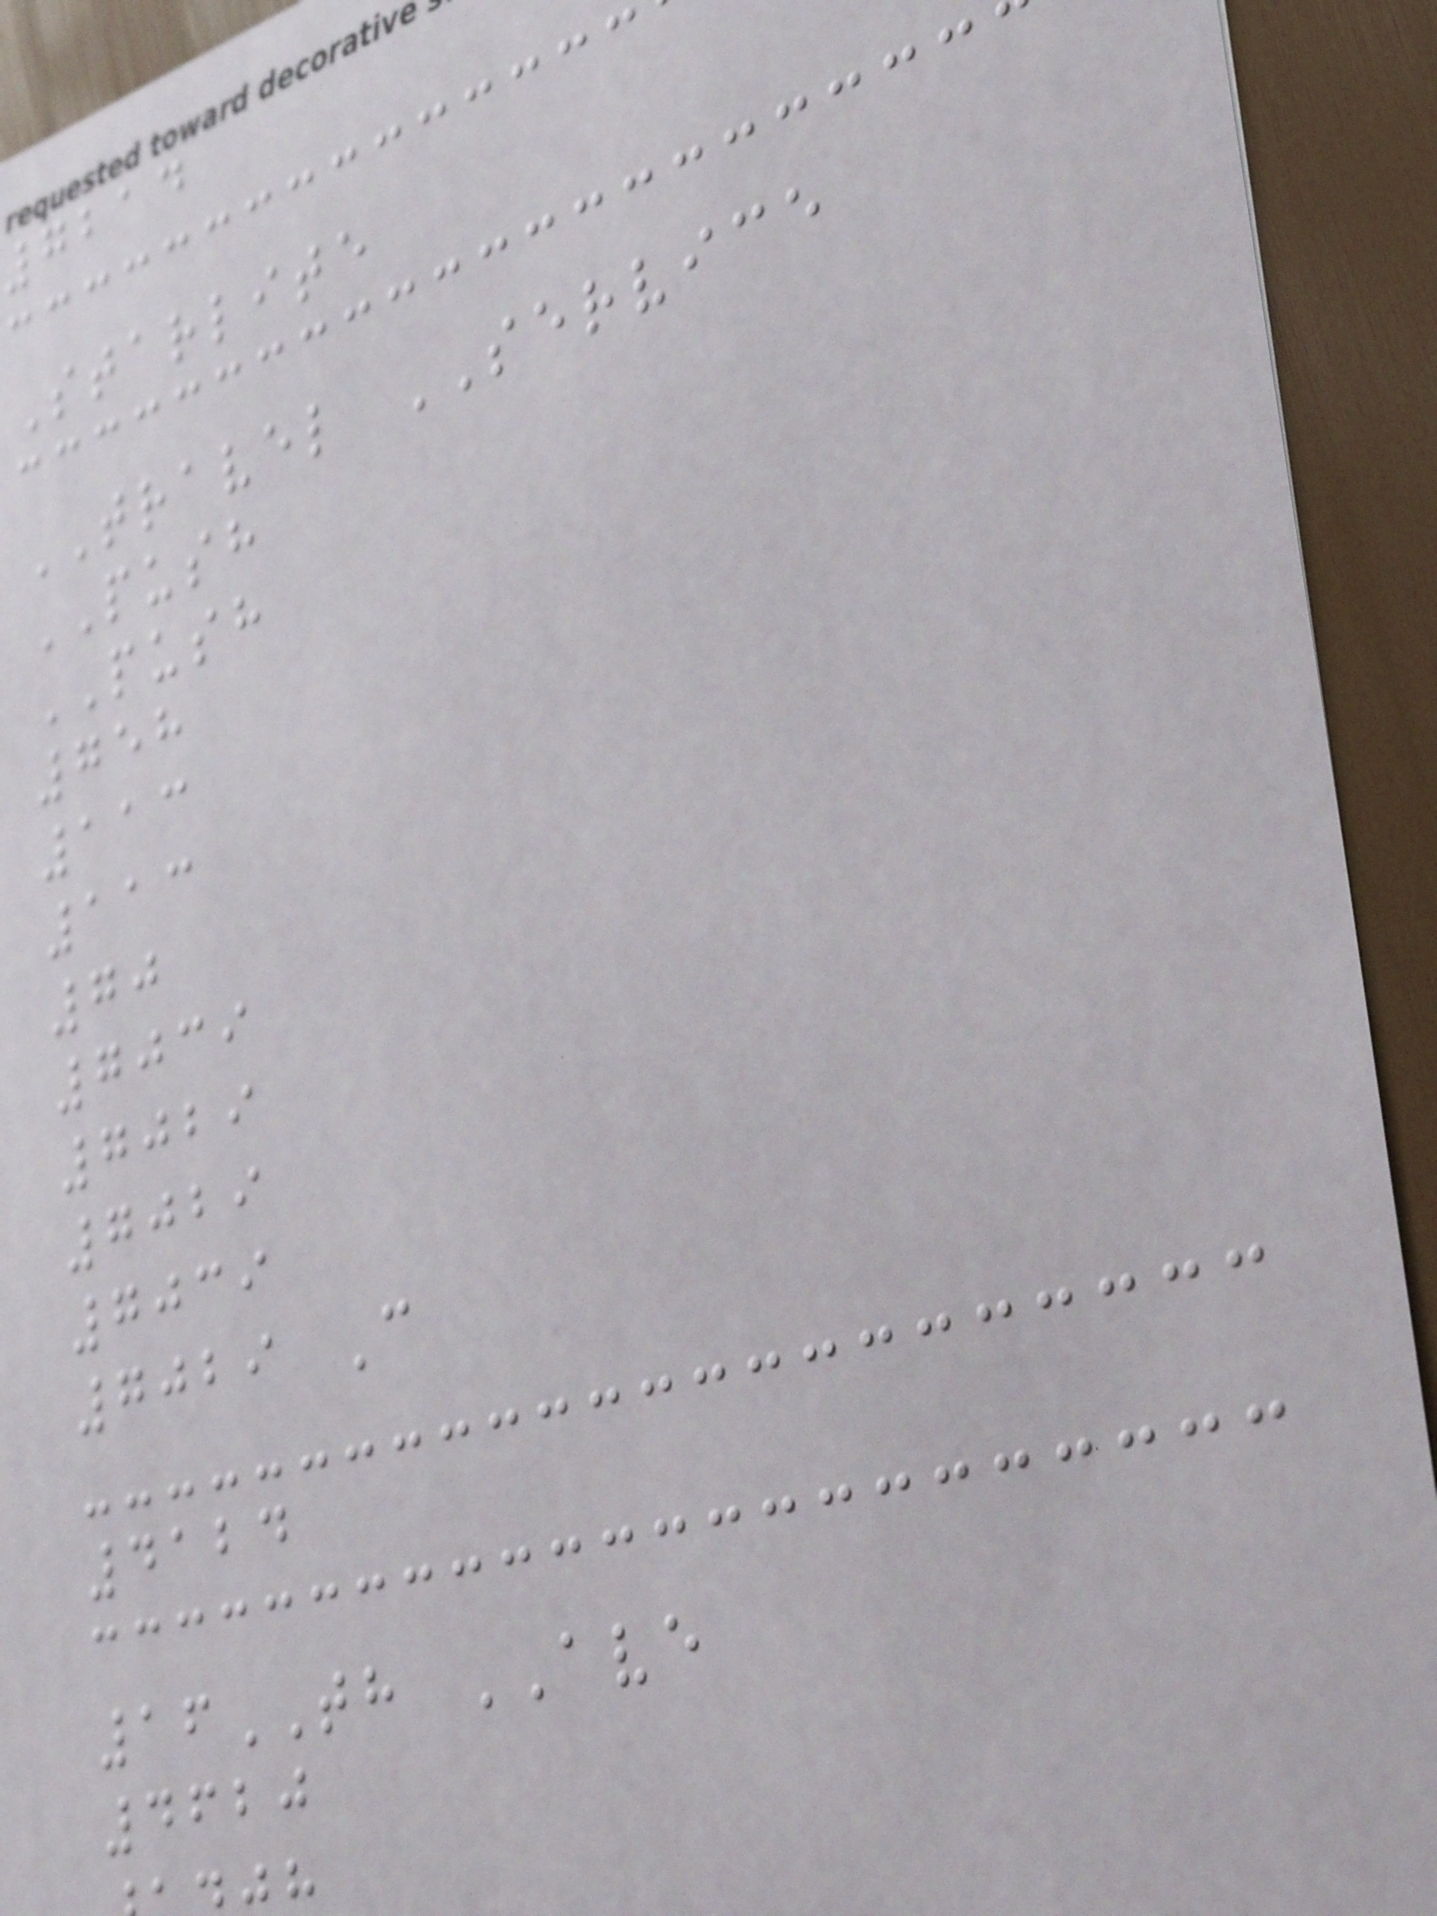7214
Starlite
TRAVEL SERVICE
PUSH
PUSH
758
113
113
70
7039
7029
7029
7039
7029 C
4124
16TH AVE
4620
